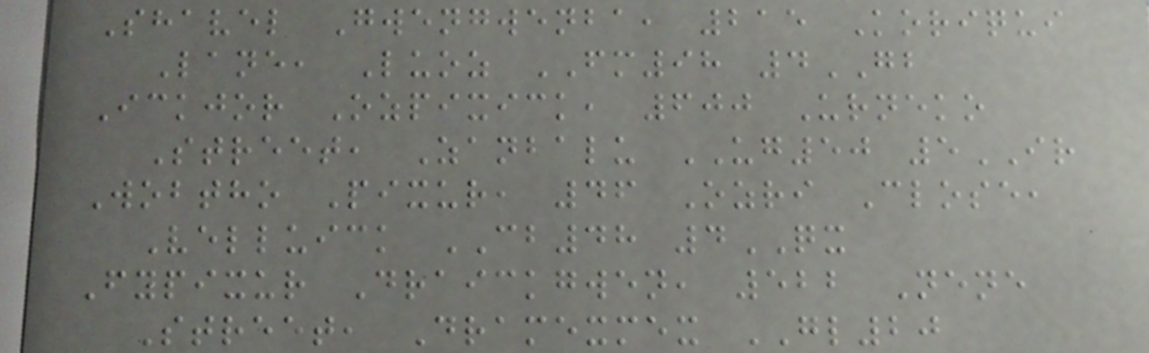Shavel Gwengwenba, 215 Koriqui
Lane, Luoz FM98 4GB
Ickjor Ozpixick, 600 Urneko
Street, Zanbalu UG50 5IR
Wobtho Pixur, 46 Ozri Close,
Velluick CB48 4QX
Fypixur Draickgwen, 522 Nene
Street, Dramexmex GL20
